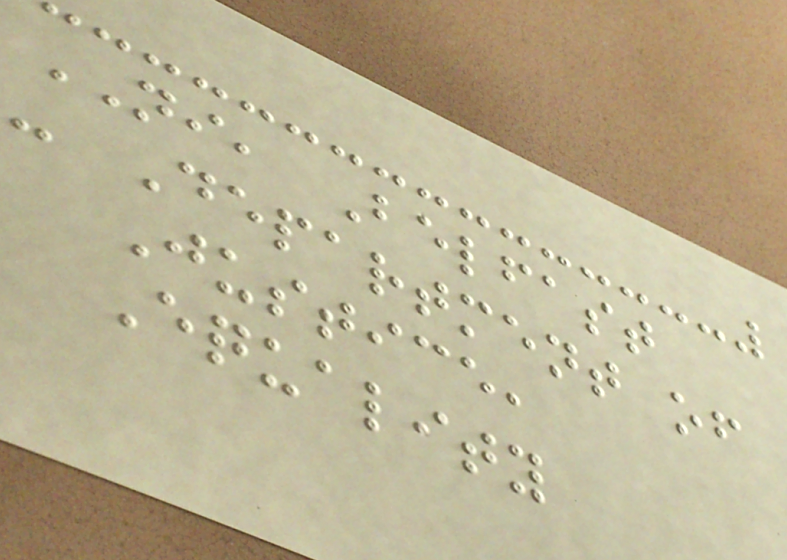NI, Belfast
- Department of
Justice,
Equality
